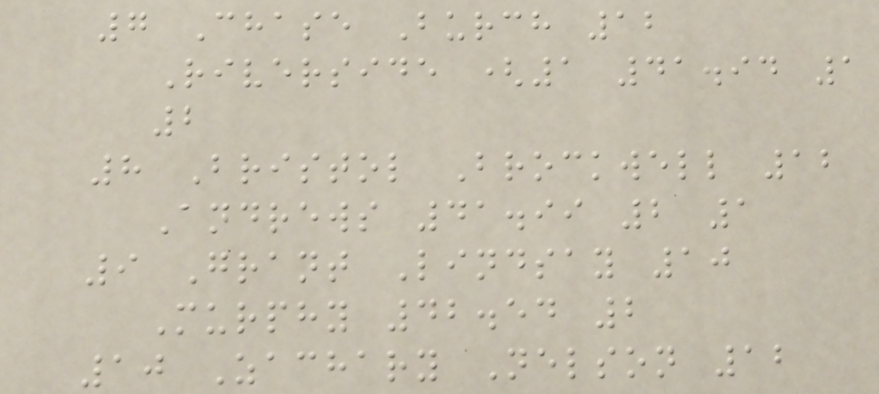7 Chase Burch 12
Riverside (1 41.94 1
2
8 Bristol Brockwell 12
Andrews 41.99 2 1
9 Grant Lindsay 10
Murphy 42.54 2
10 Zachary Nelson 12
